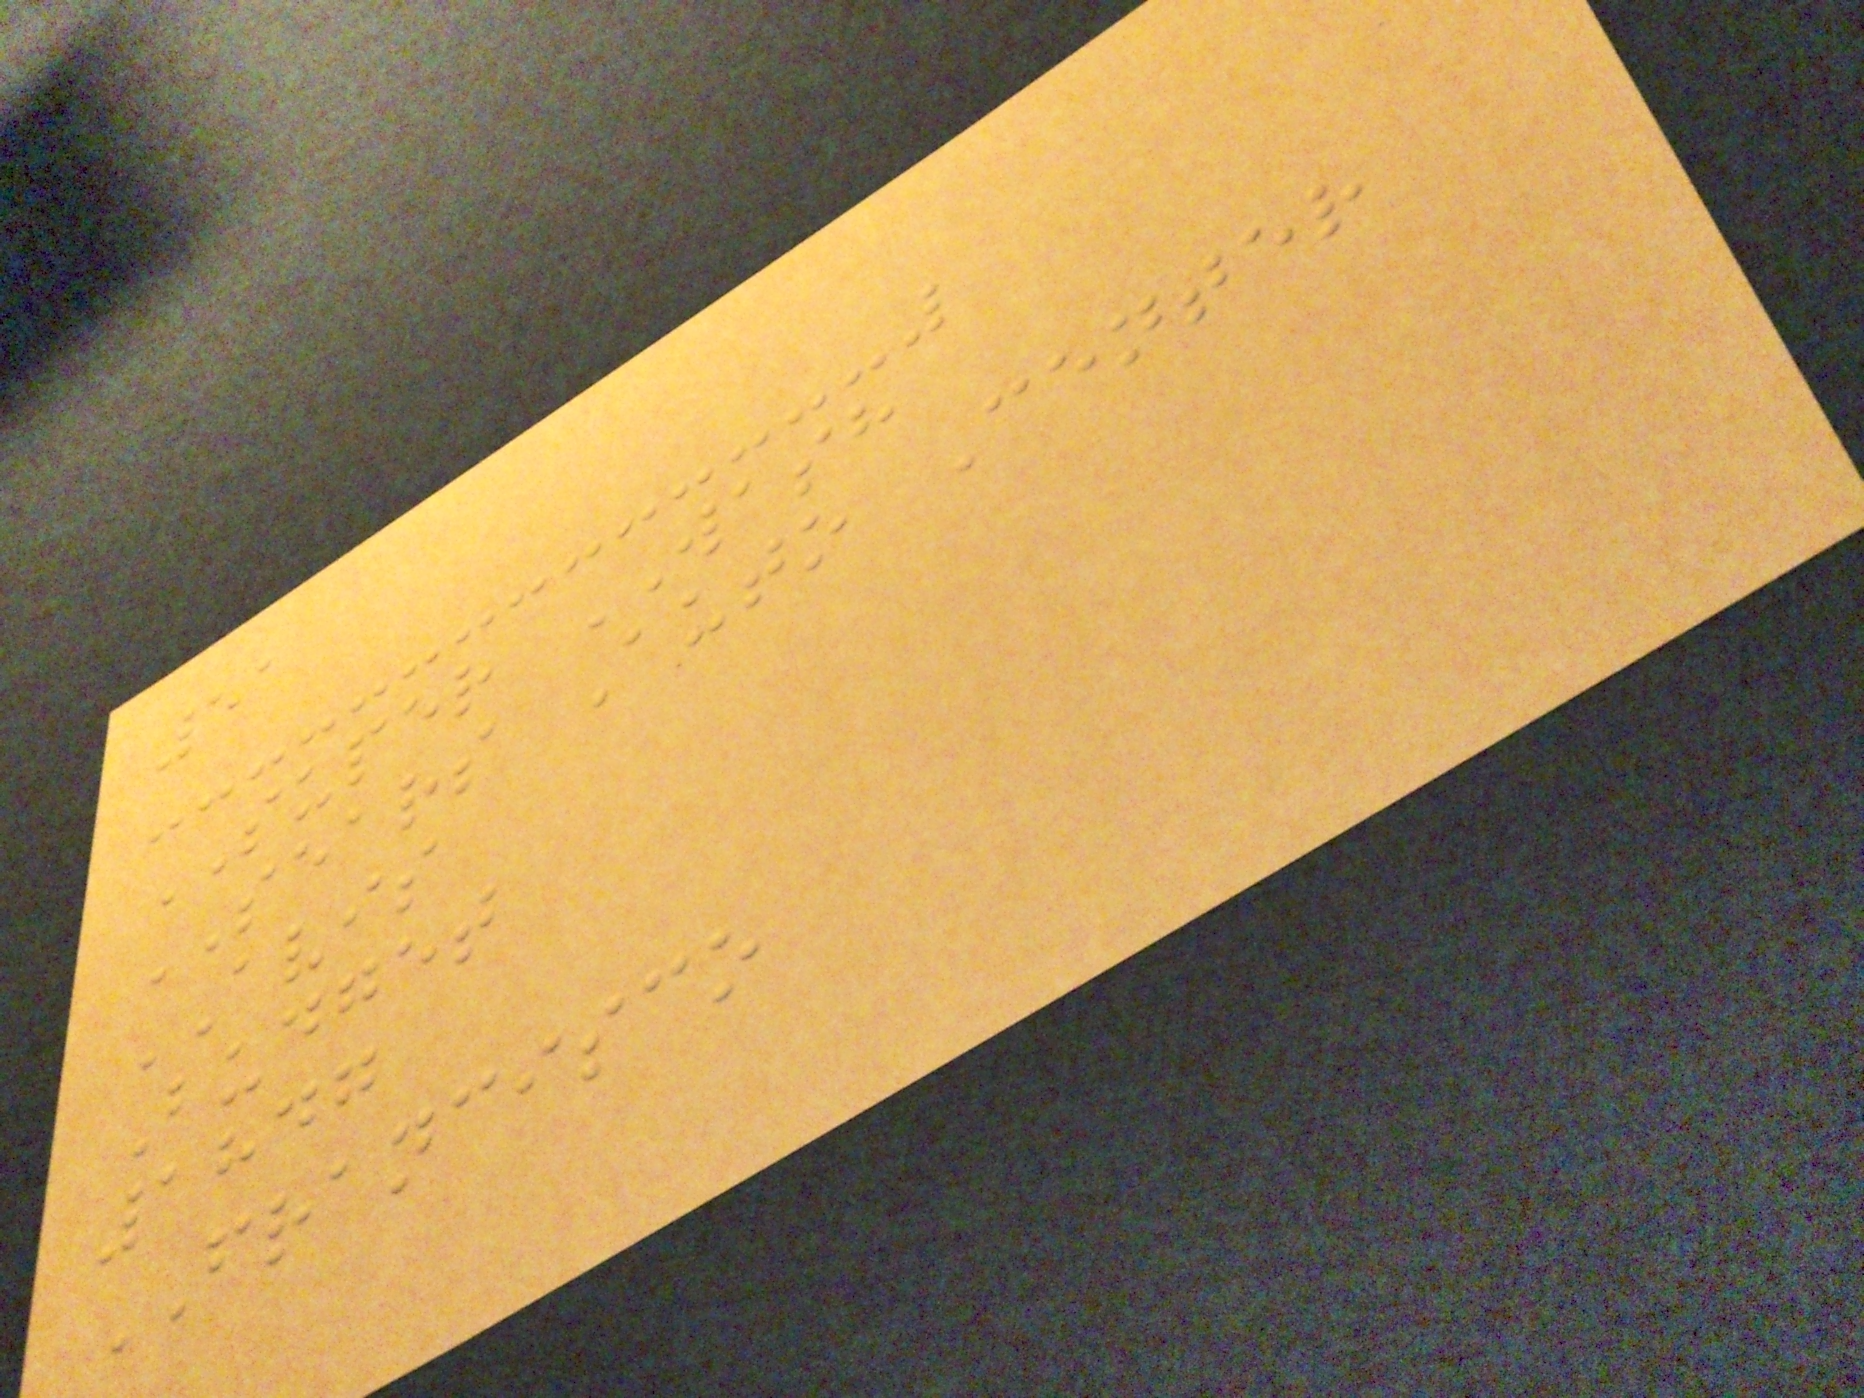51
SUPER WASH
SEARS Auto Center
AVIS
Budget
1847
FRANCISCO
